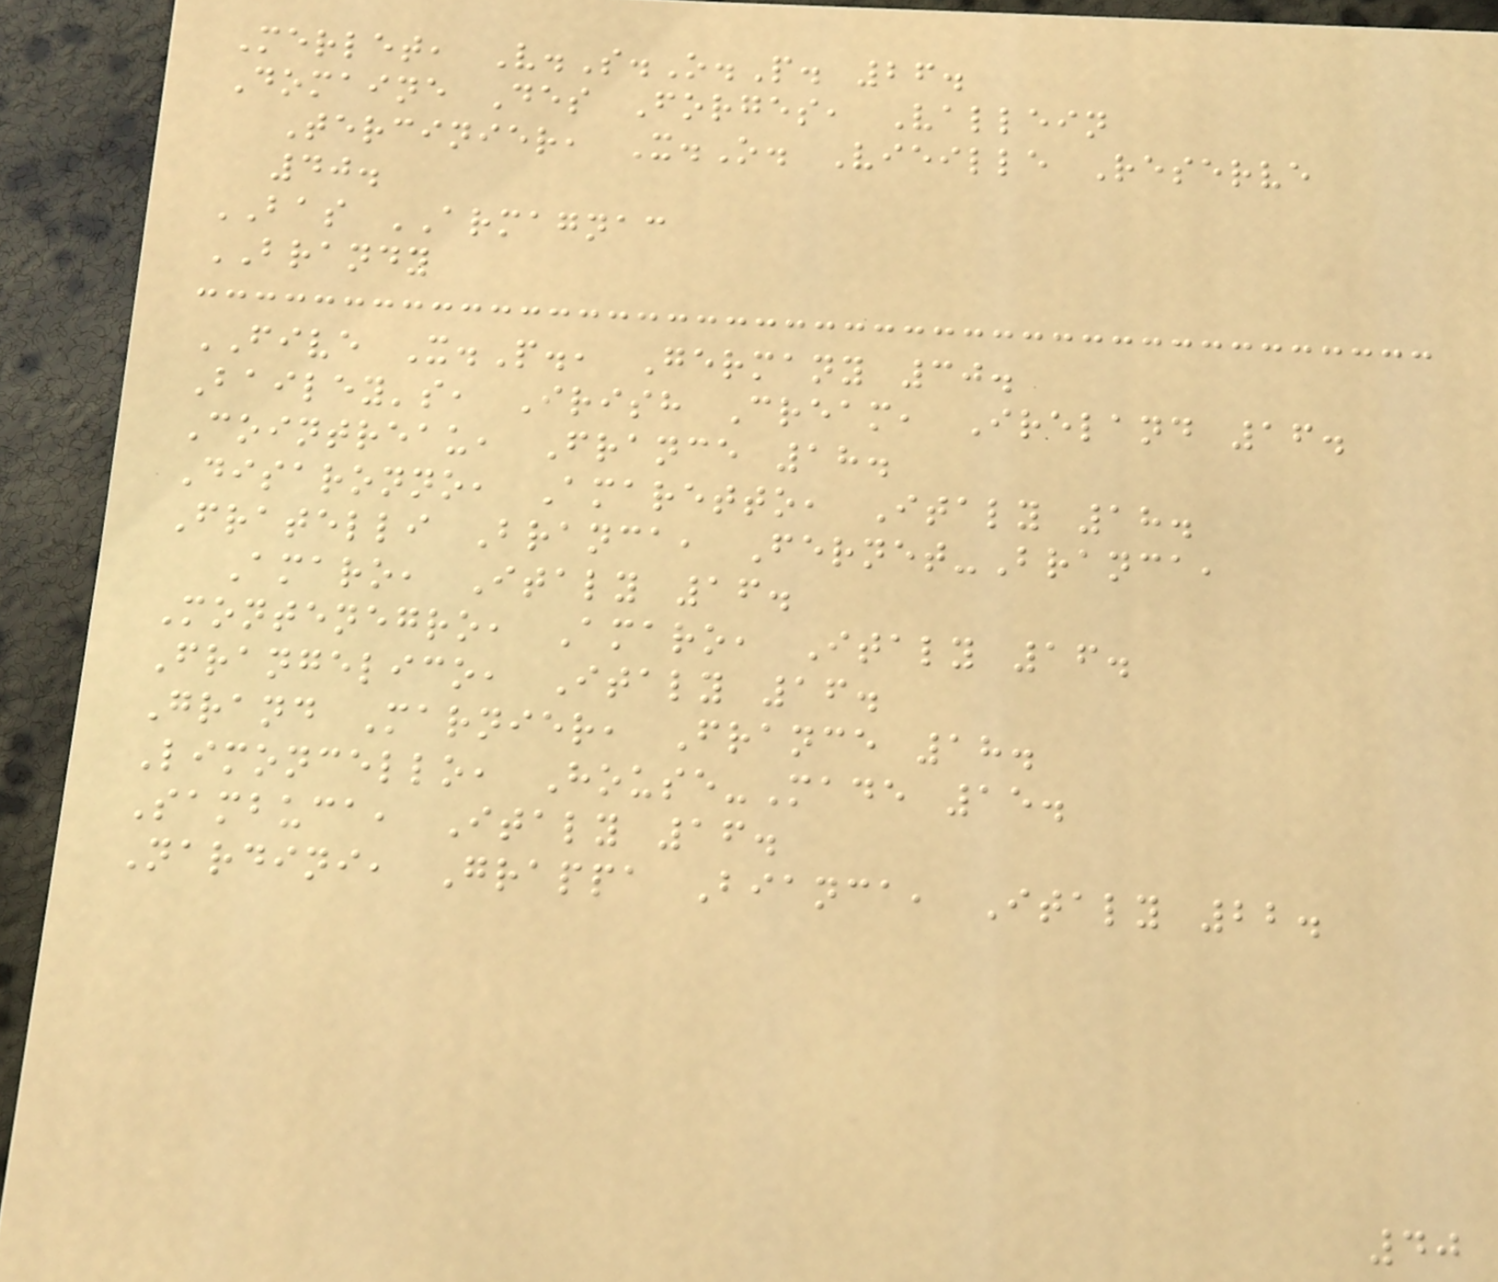Merlet, V.S.O.P. 26.
Domaine Des Forges, Vallein
Tercinier, X.O. Vieille Reserve
40.
BAS ARMAGNAC
BRANDY
FIVE X.P., Germany 30.
Bailey's, Irish Cream, Ireland 16.
Cointreau, France 18.
Disaronno, Amaretto, Italy 18.
Fratelli Branca, Fernet-Branca,
Amaro, Italy 16.
Montenegro, Amaro, Italy 16.
Frangelico, Italy 16.
Grand Marnier, France 18.
Limoncello, House-Made 15.
Sambuca, Italy 16.
Nardini, Grappa Bianca, Italy 22.
40
